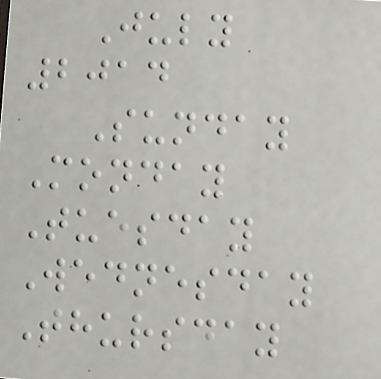July
2014
Sunday
Monday
Tuesday
Wednesday
Thursday
